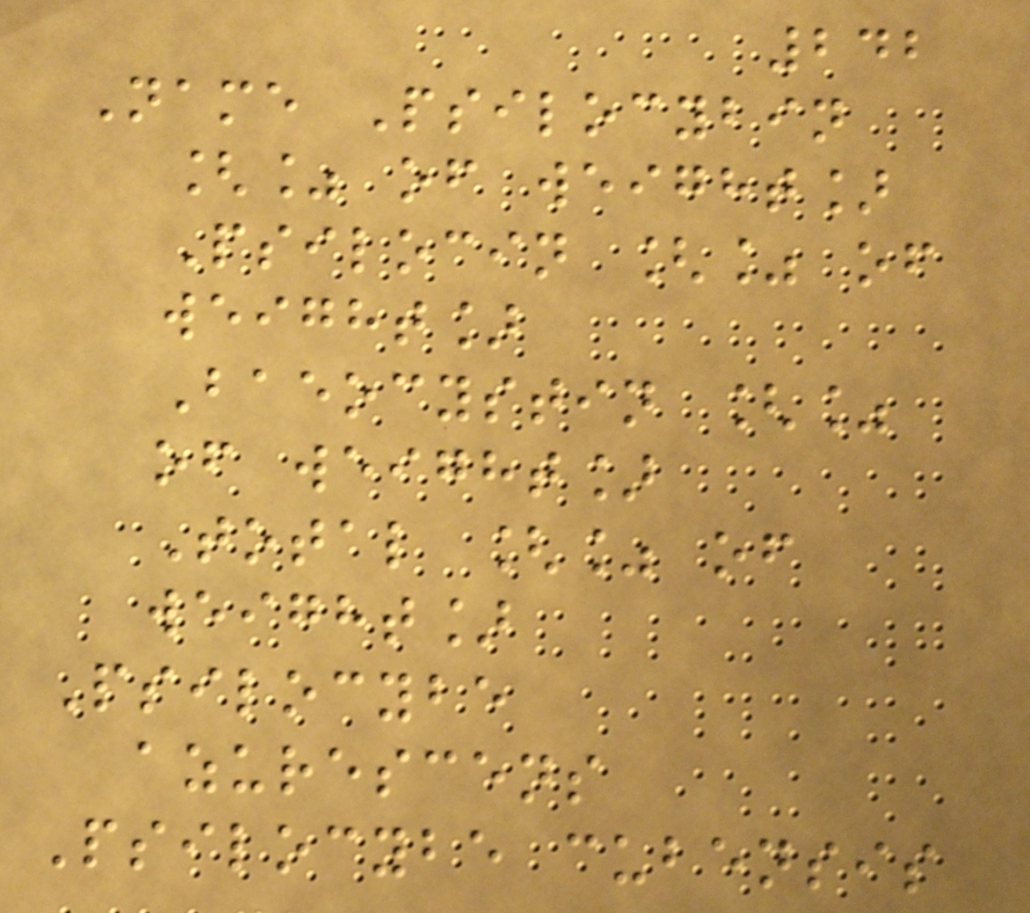242
Name Psilocybin
[% of weight]
Psilocin [% of
weight]
Baeocystin [%
of weight]
Total [% of
weight]
Psilocybe
azurescens
Psilocybe cubensis
